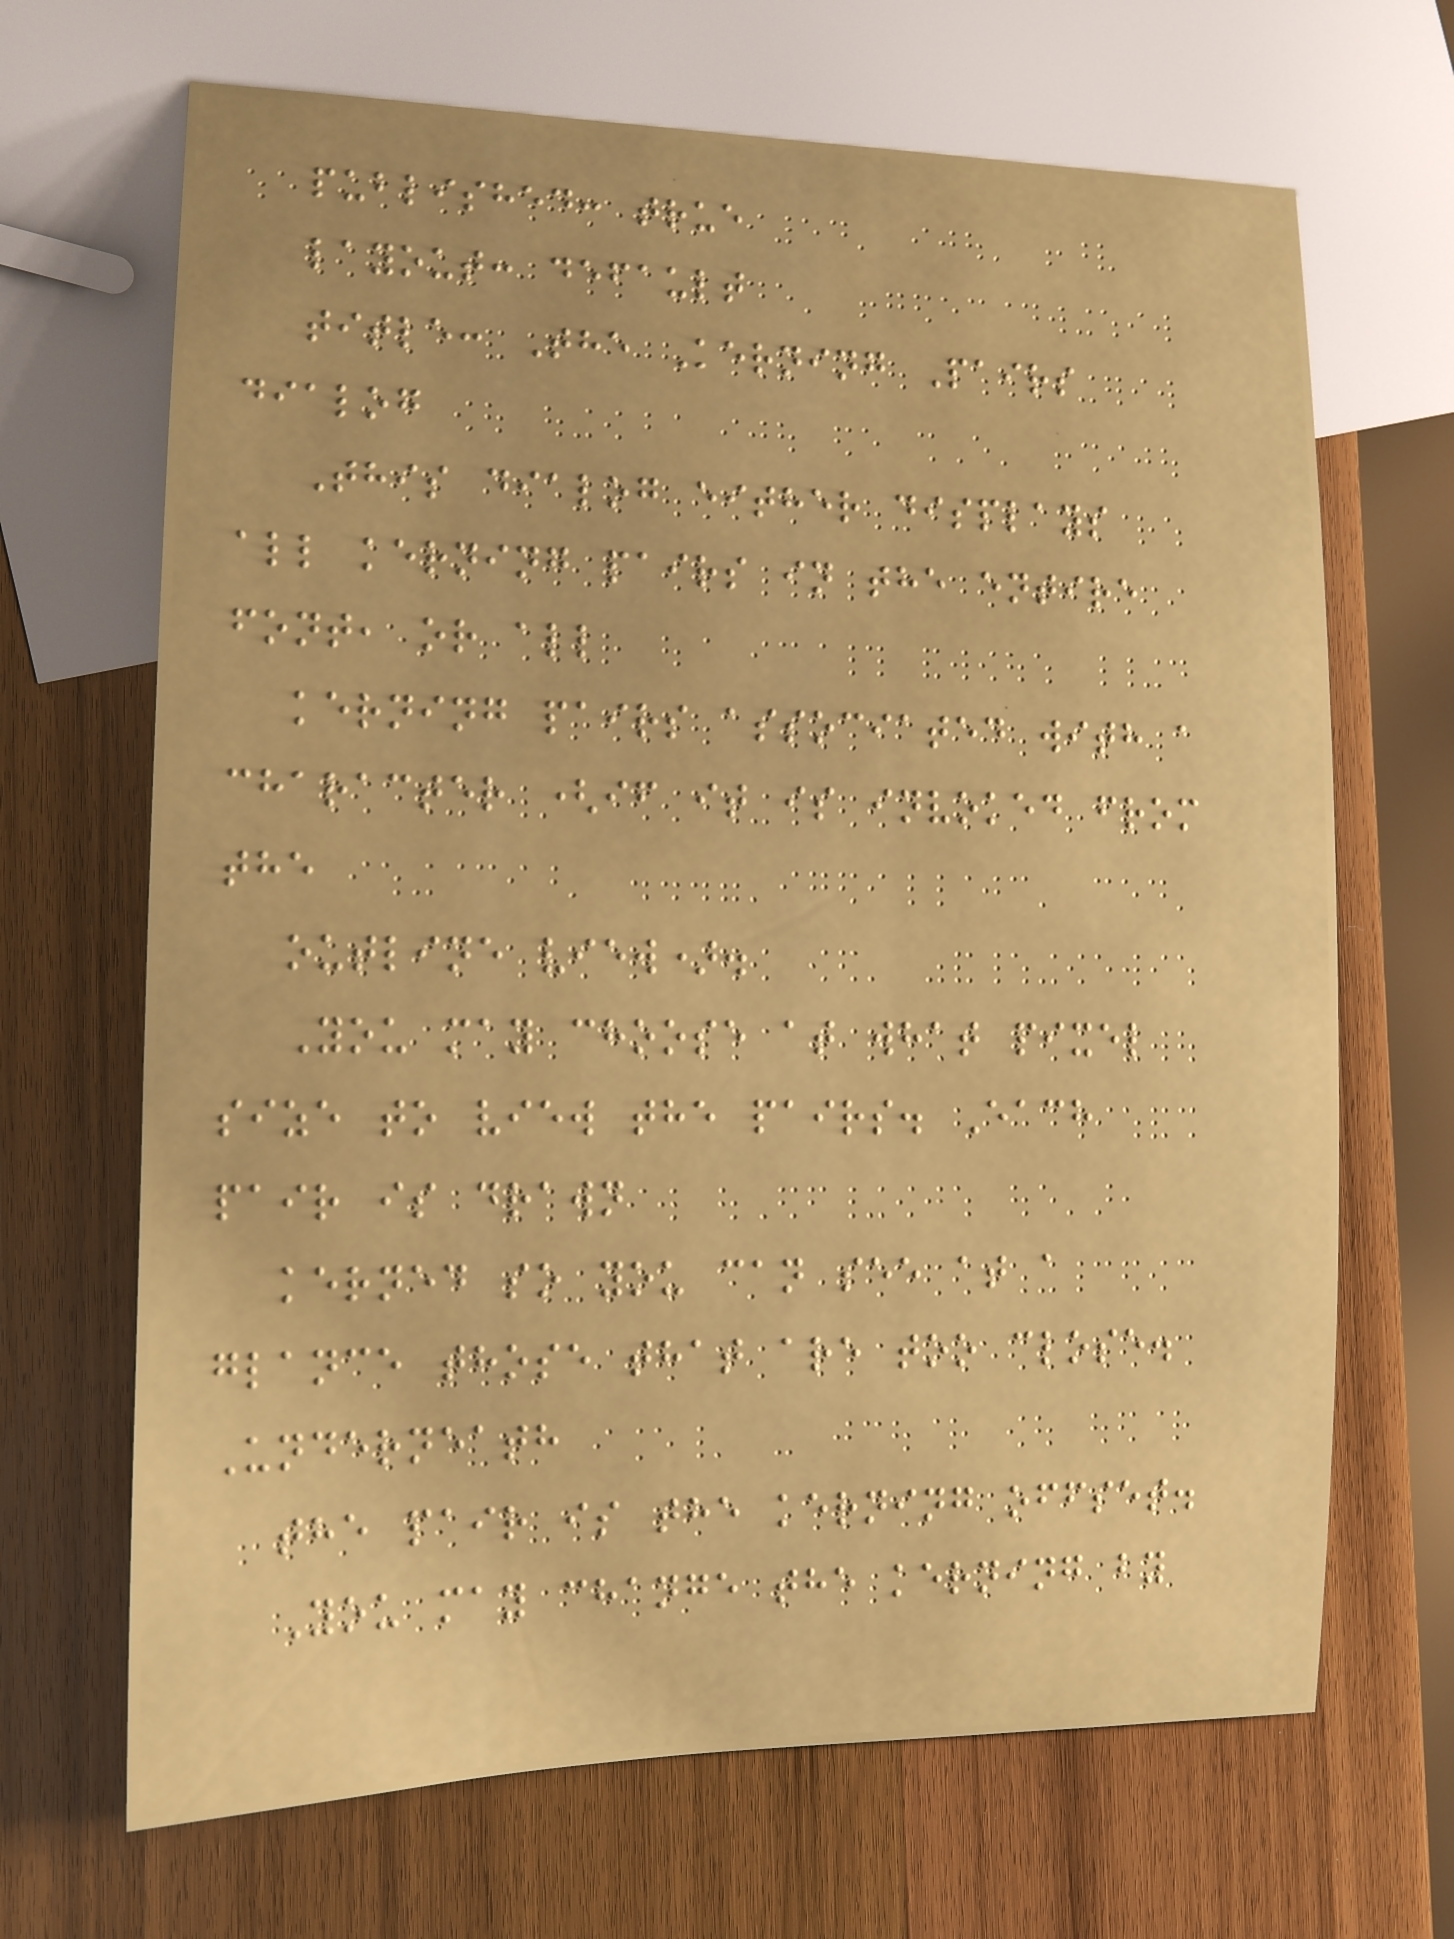published: true
layout: default
title: The Kerning Pairs
dialog
This dialog either displays
all kerning pairs in the entire
font, or all
kerning pairs associated with a
character (if it is invoked from
the
outline view).
You may choose at what pixel
size to view the pairs. Each
pair is drawn
kerned so you can see at a
glance those that are too close.
Underneath
the pair is the kerning offset.
You may change the kerning by
